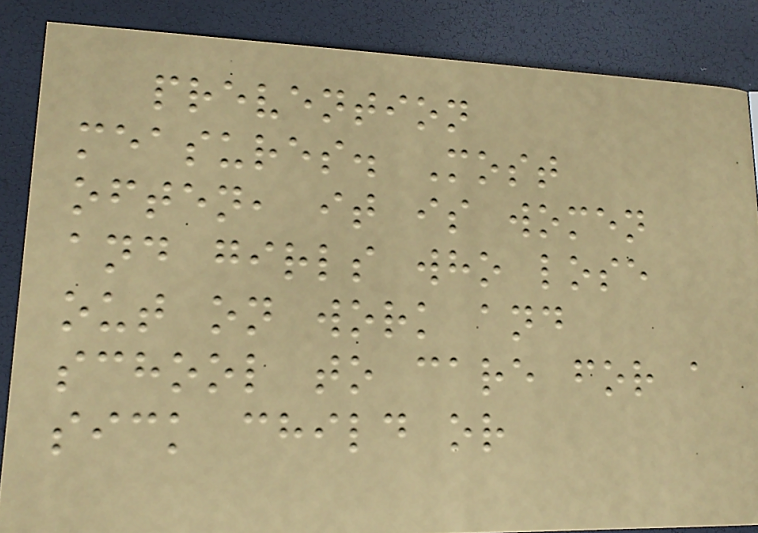prevention
measures. Most
often, it is women
and girls who lose
out on work and
school to care for a
sick child or
